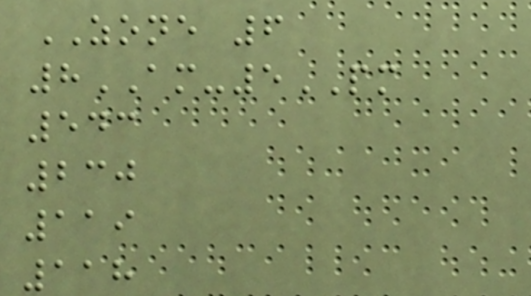ZONE 6
8AM-5PM
543
230
119
118
